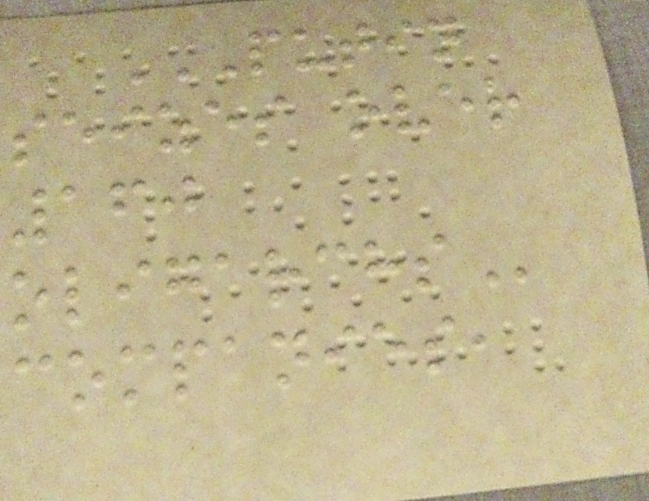PUTIN
SEIZES OVER
160
OLIGARCHS
companies,
